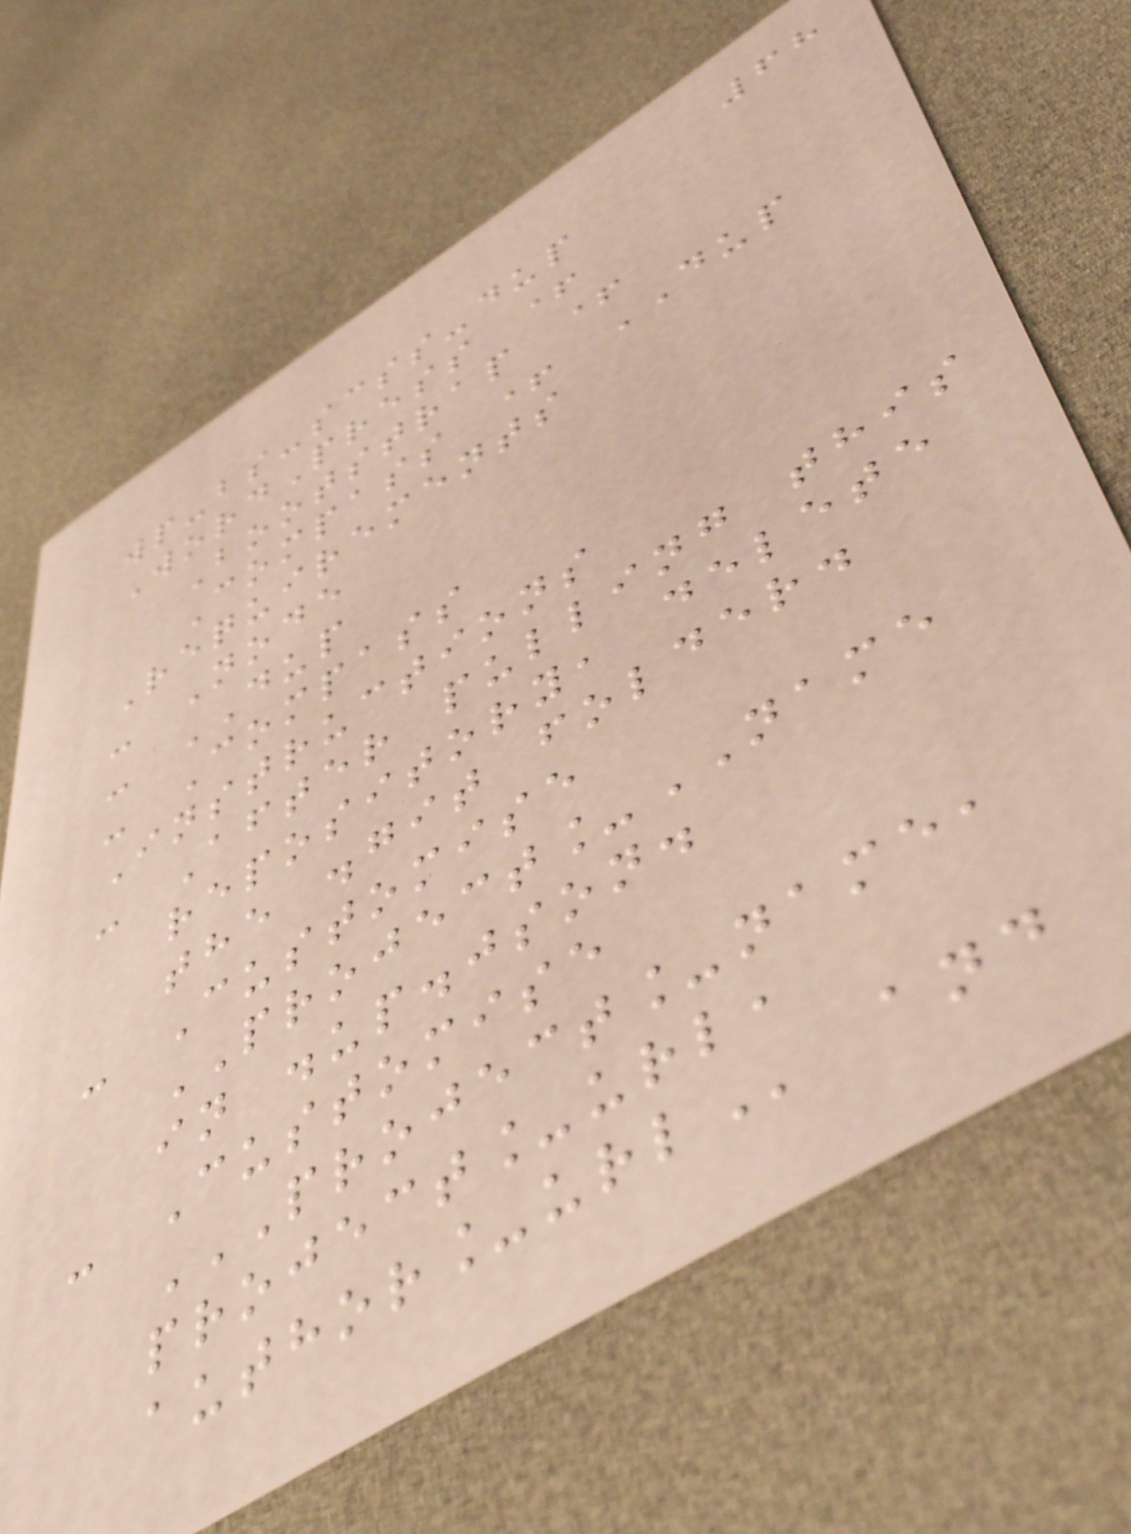68
wp-bs-scss-dup
WordPress +
Bootstrap +
Compass + DUP
Requirements
- Node
- DUP
- Compass
Instructions
- After pulling this
repository, delete
the .git folder.
- Customise
PROJECT_NAME
in .up.json.
- Customise
PROJECT_NAME,
PROJECT_URL,
AUTHOR_URL and
